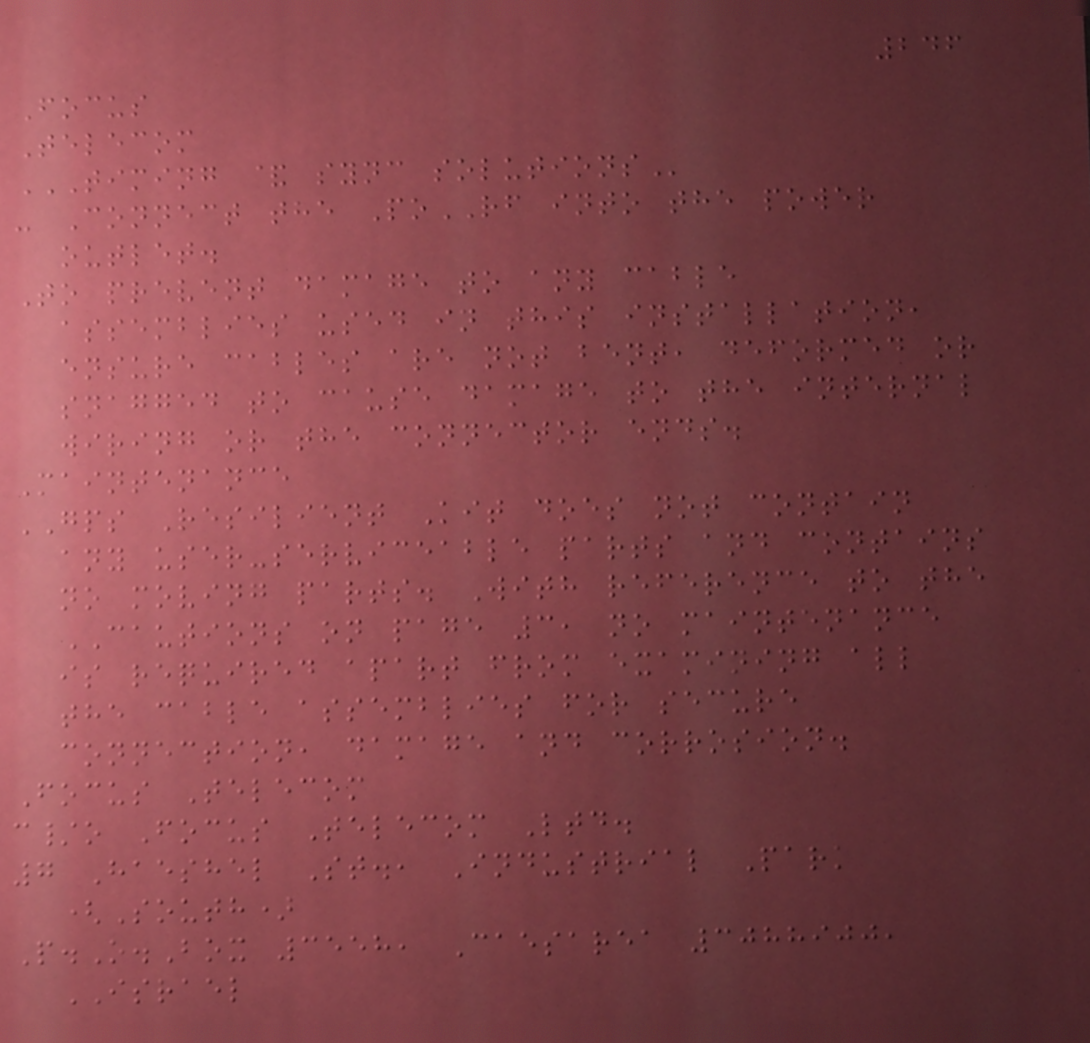246
Focus
Telecom
TIMING & SYNC SOLUTIONS
- Connect the PoRF into the power
outlet.
To prevent damage to any cable
assemblies used in this installation,
ensure cables are not bent, deformed or
snagged to cause damage to the internal
wiring or the connector ends.
Maintenance
GPS Resilient Kit does not contain
any user-serviceable parts and contains
no moving parts. With reference to the
CAUTIONS on page 3, no maintenance
is required apart from examining all
the cable assemblies for secure
connection, damage and corrosion.
Focus Telecom
c/o Focus Telecom Ltd.
7 Haeshel St., Industrial Park
(South)
P.O.Box 3558, Caesarea 3088900,
ISRAEL
